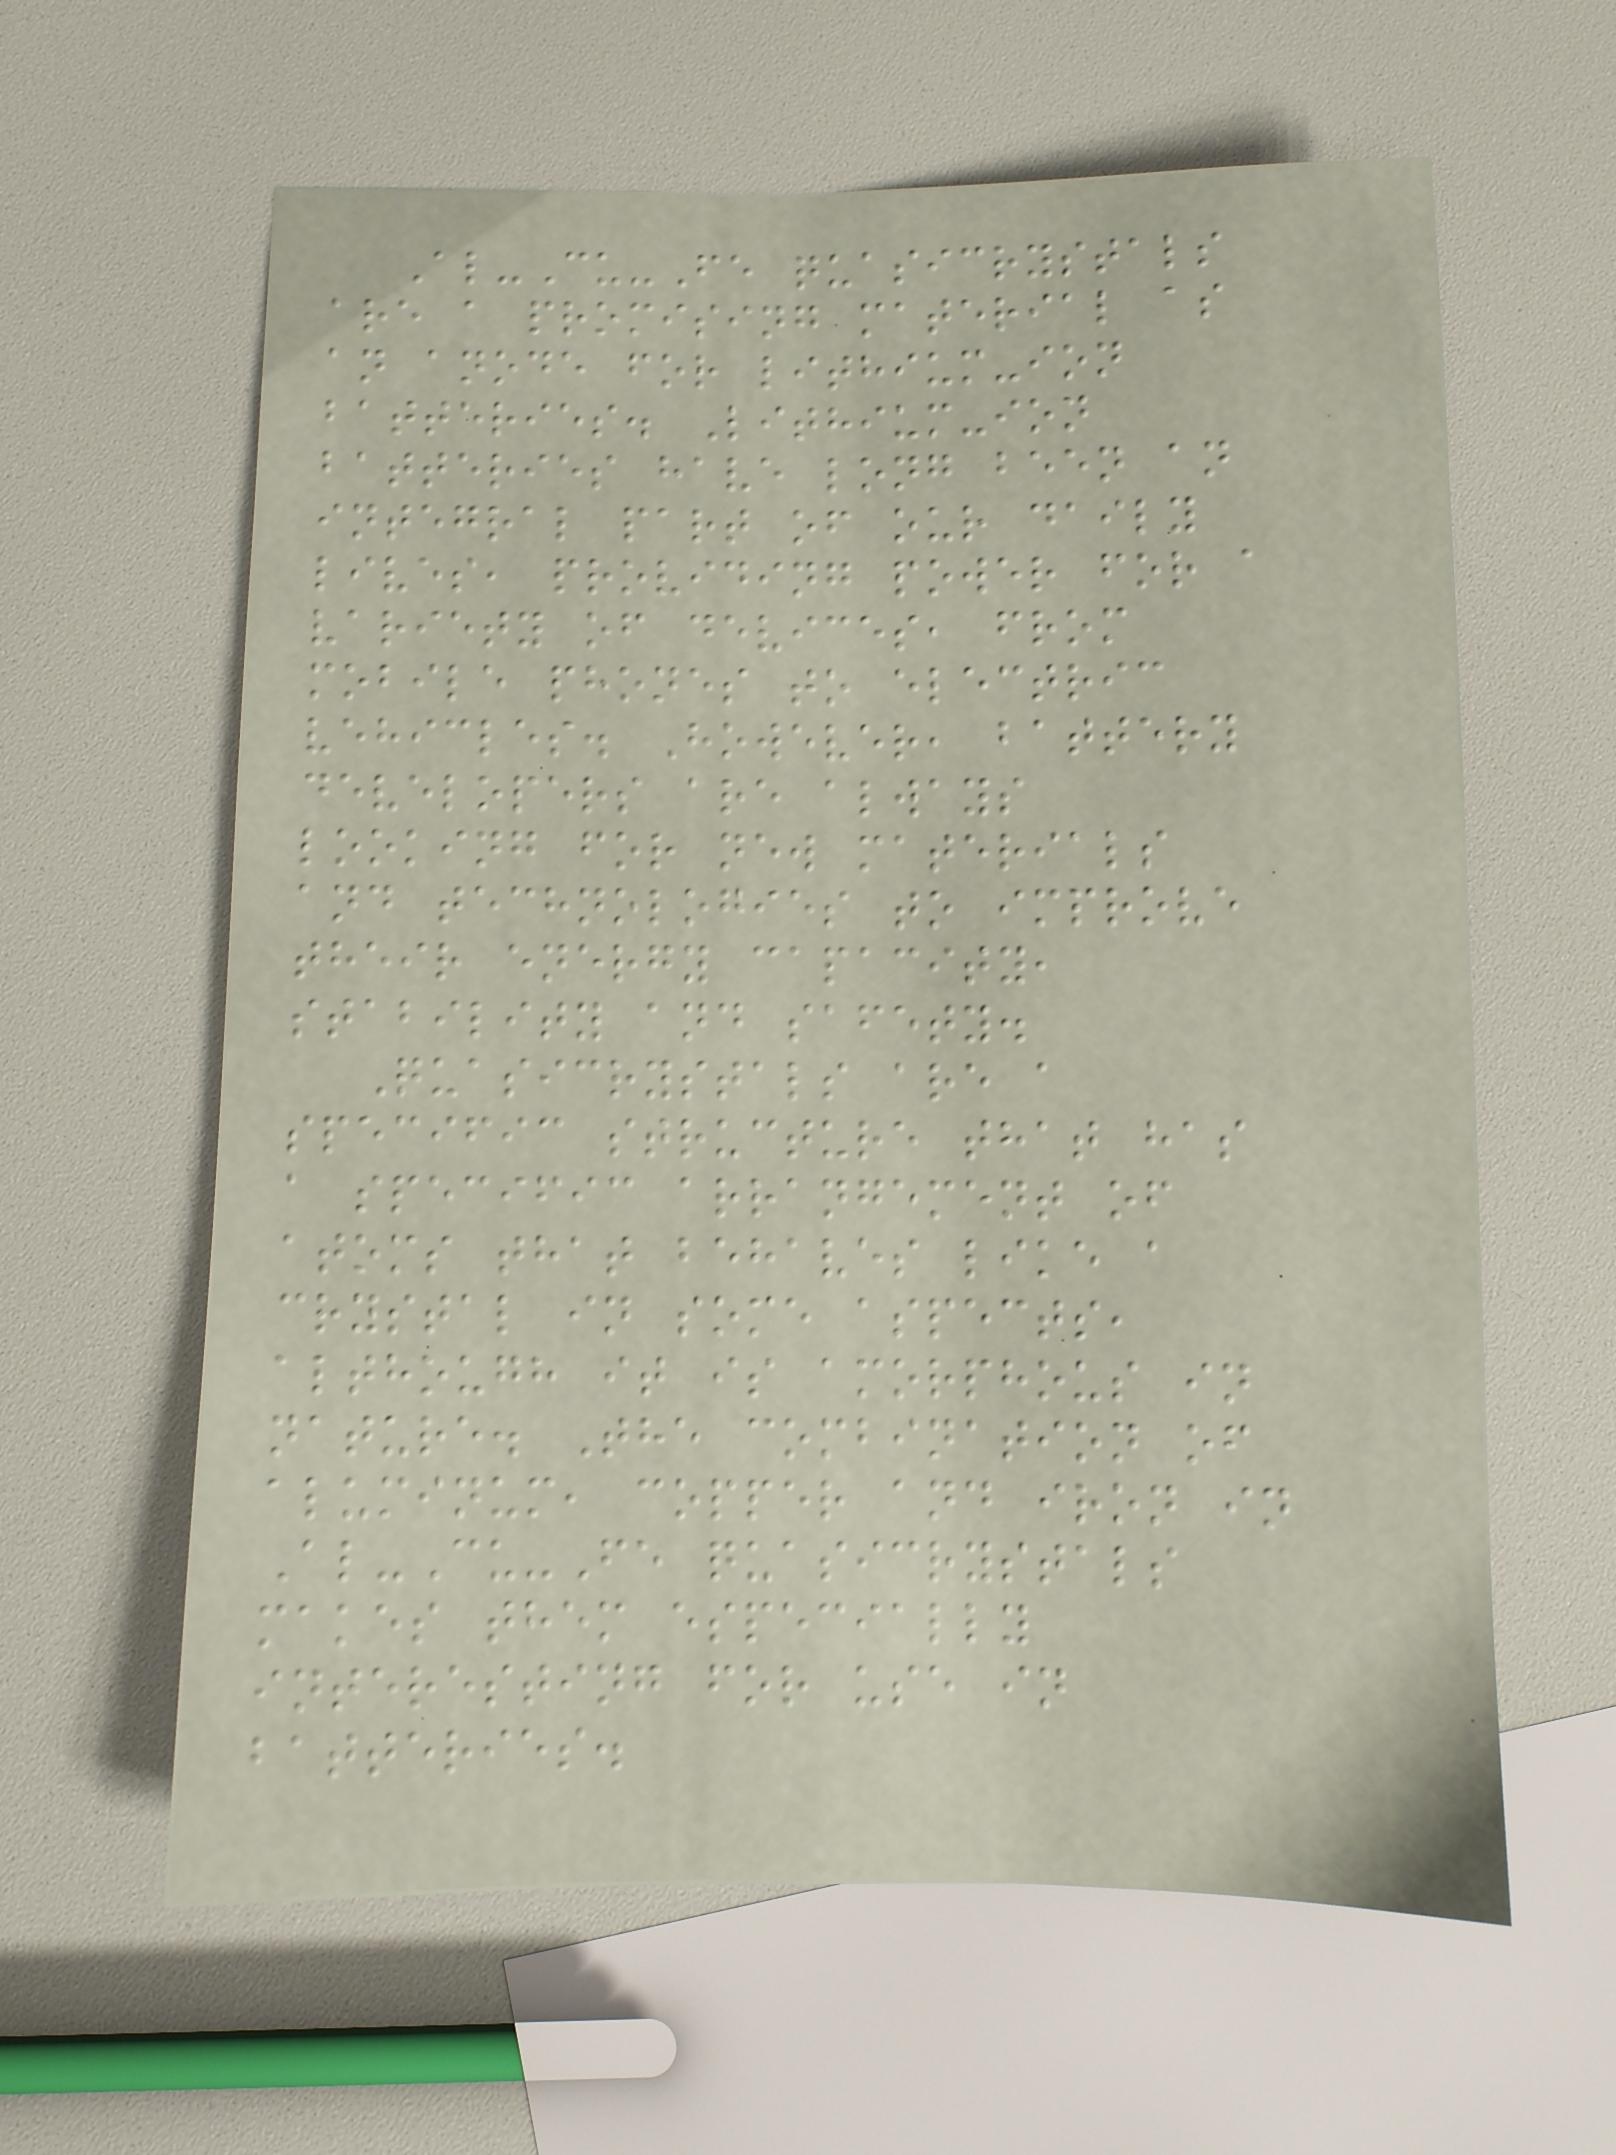Al-Cu-Fe quasicrystals
are a promising material as
an anode for lithium-ion
batteries. Lithium-ion
batteries have long been an
integral part of our daily
lives, providing power for a
variety of devices, from
mobile phones to electric
vehicles. However, battery
developers are always
looking for new materials
and technologies to improve
their energy capacity,
stability and safety.
Quasicrystals are a
specific structure that has
a specific arrangement of
atoms that behaves like a
crystal in some aspects,
although it is amorphous in
nature. The combination of
aluminum, copper and iron in
Al-Cu-Fe quasicrystals
makes them especially
interesting for use in
batteries.
